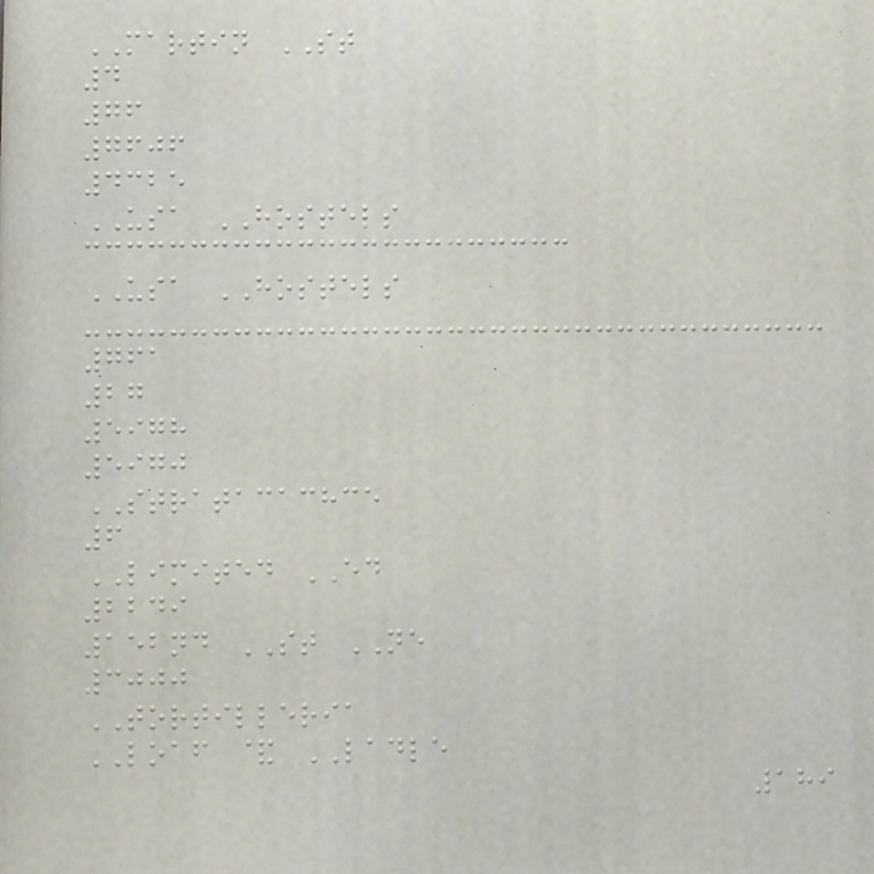MARTIN ST
4
76
7606
4325
USA HOSTELS
USA HOSTELS
761
27
5978
5970
STRATACACHCE
6
LIMITED ED
2249
152nd ST NE
3000
TORTILLERIA
LOAF & LADLE
189
